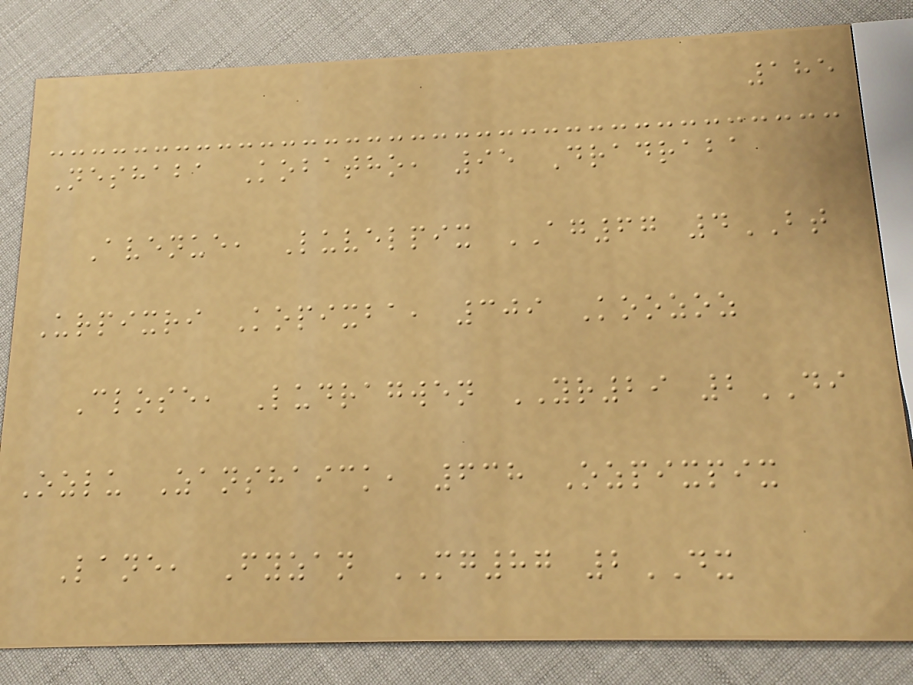185
Neshaba Kobatho, 95 Dradraba
Avenue, Luvelpix AG67 4BT
Urpixri Kopixba, 309 Koozoz
Close, Ludragwen YR29 2DI
Ozlu Zanshaick, 638 Ozpixpix
Lane, Fyzan MG87 2DX
